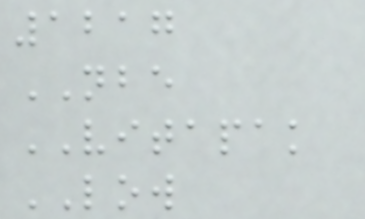1217
NBE
VITAPAK
LOW
